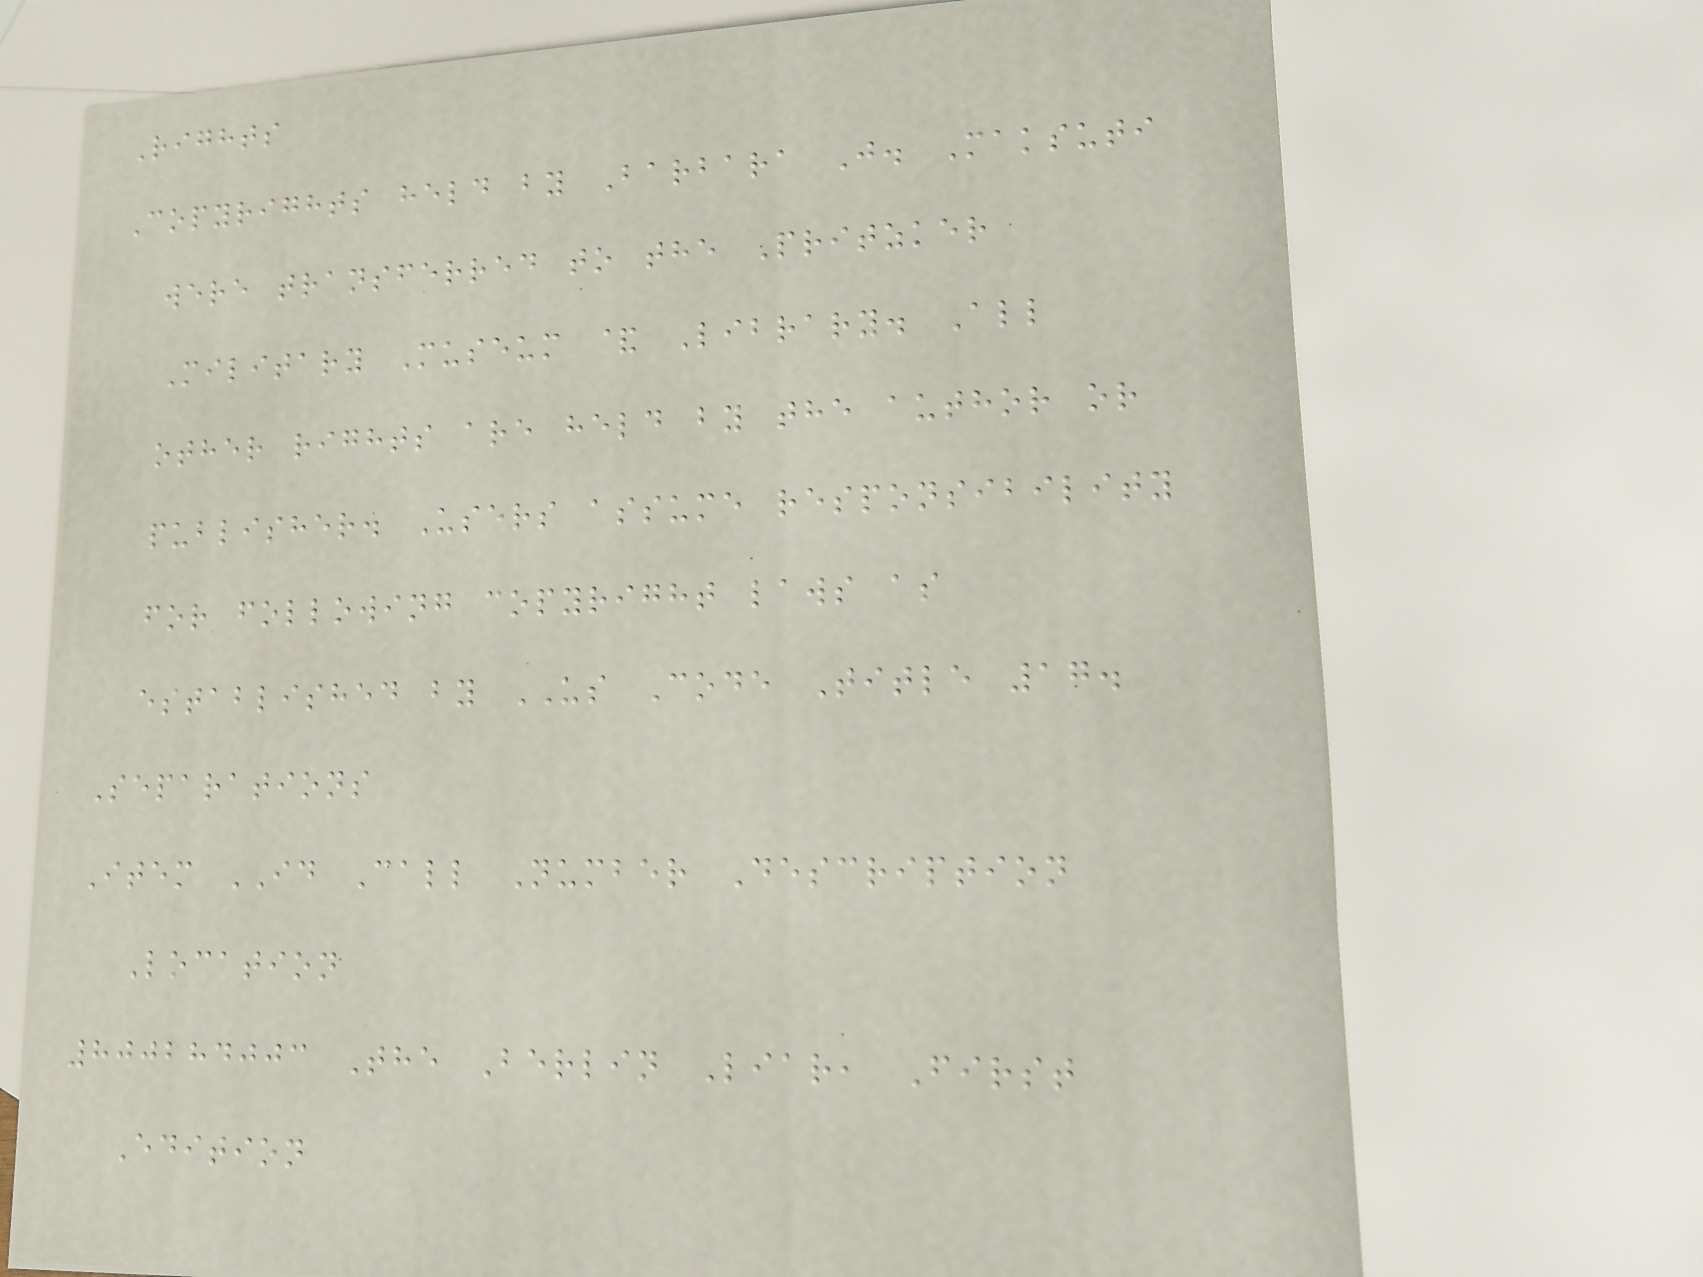Rights
Copyrights held by Barbara J. Maksuti
were transferred to the Pritzker
Military Museum & Library. All
other rights are held by the author or
publisher. Users assume responsibility
for following copyright laws as
established by US Code Title 17.
Separations
Item ID Call Number Description
Location
800284003 The Berlin Liar, First
Edition
